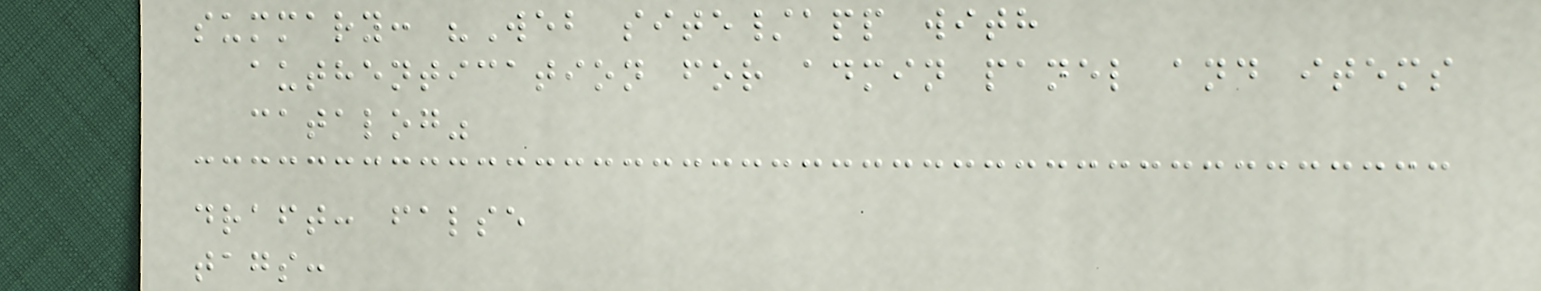summary: "Web site/app with
authentication for admin panel and items
catalog"
draft: false
tags:
